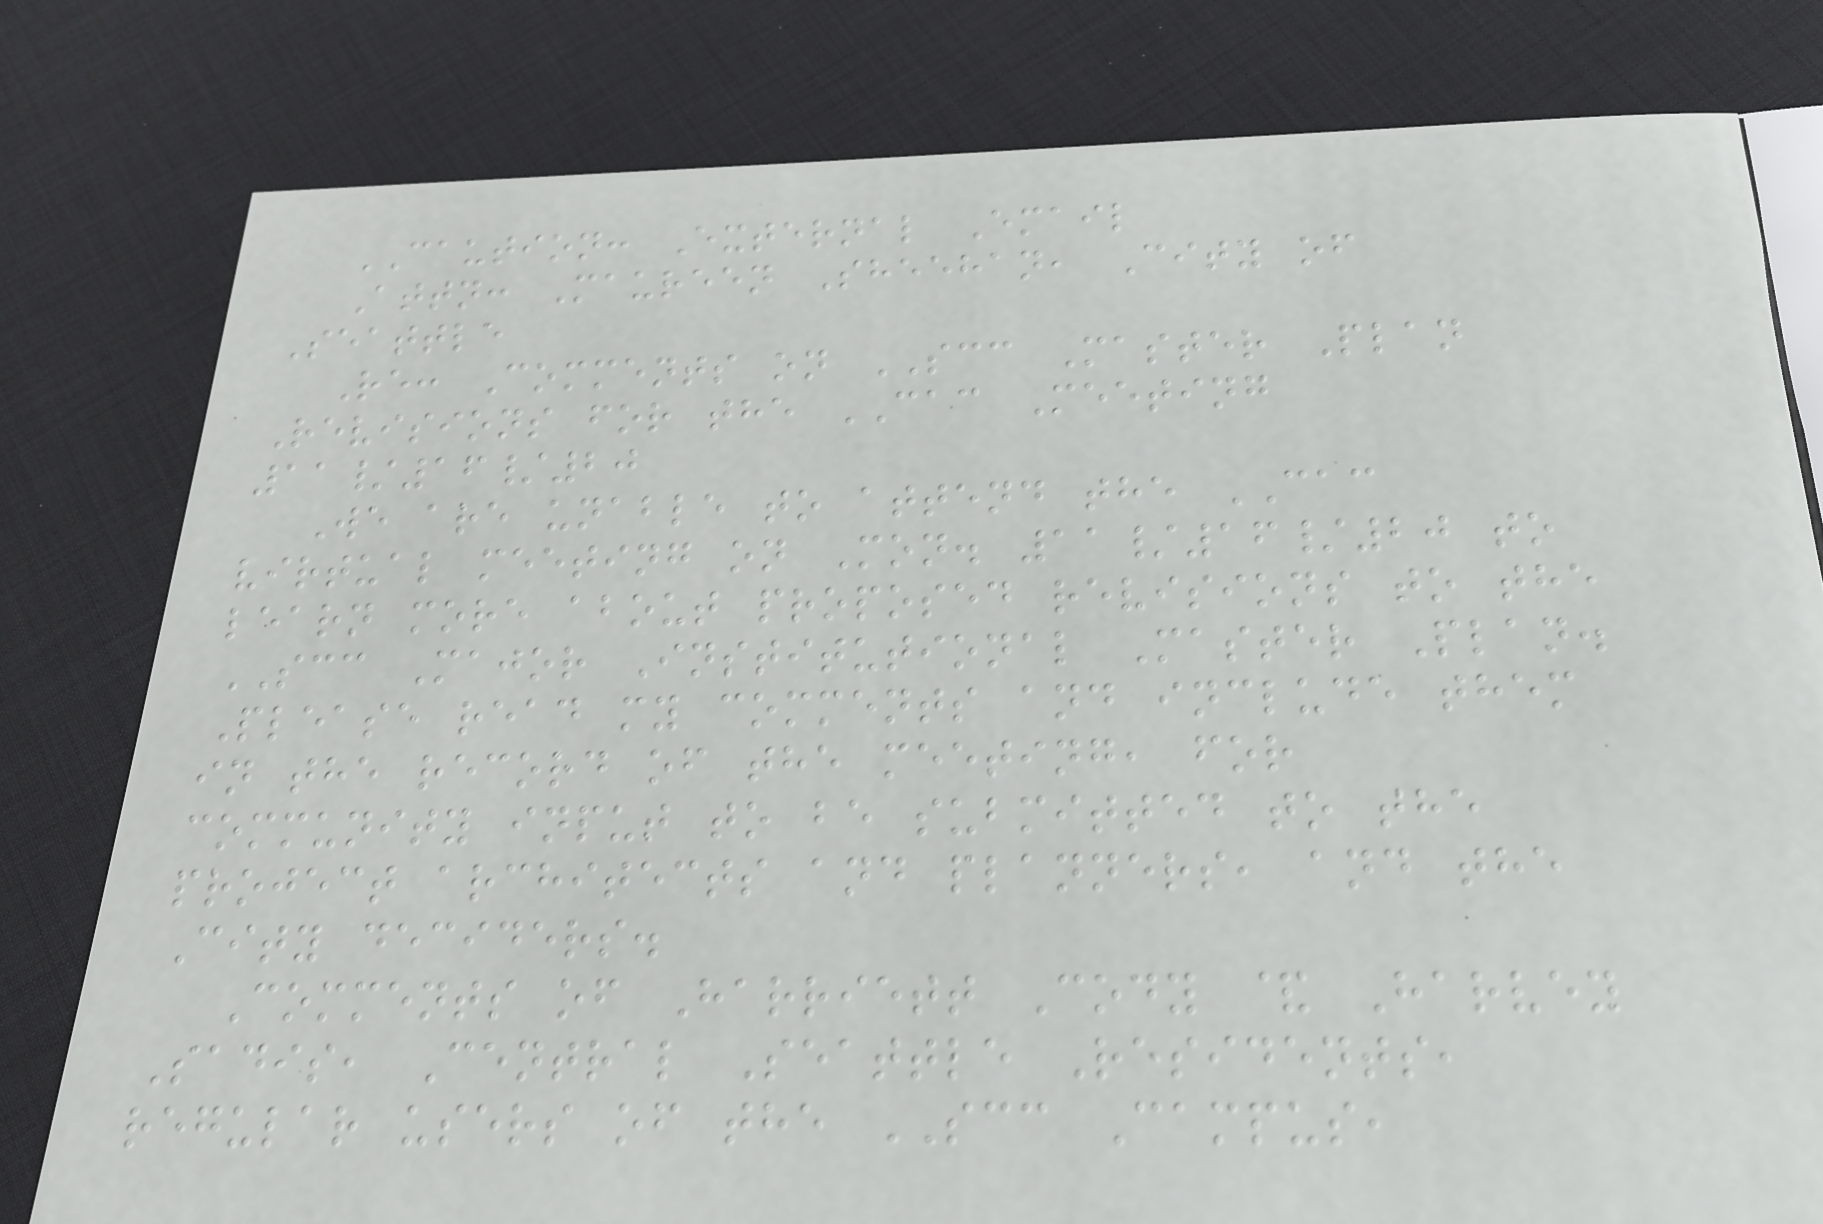CAUTION: External Email
Attn: Maureen Sheehan, City of
Seattle
Re: Comments on SCC Master Plan
Revisions for the CAC Meeting
11/16/20
We are unable to attend the CAC
virtual meeting on Mon. 11/16/20 to
learn more about proposed revisions to the
SCC Major Institutional Master Plan.
Please read my comments and include them
in the record of the meeting, for
community input to be submitted to the
project architects and planners, and the
City deciders.
Comments of Harriett Cody & Harvey
Sadis, Central Seattle Residents,
regular users of the SCC Campus,
